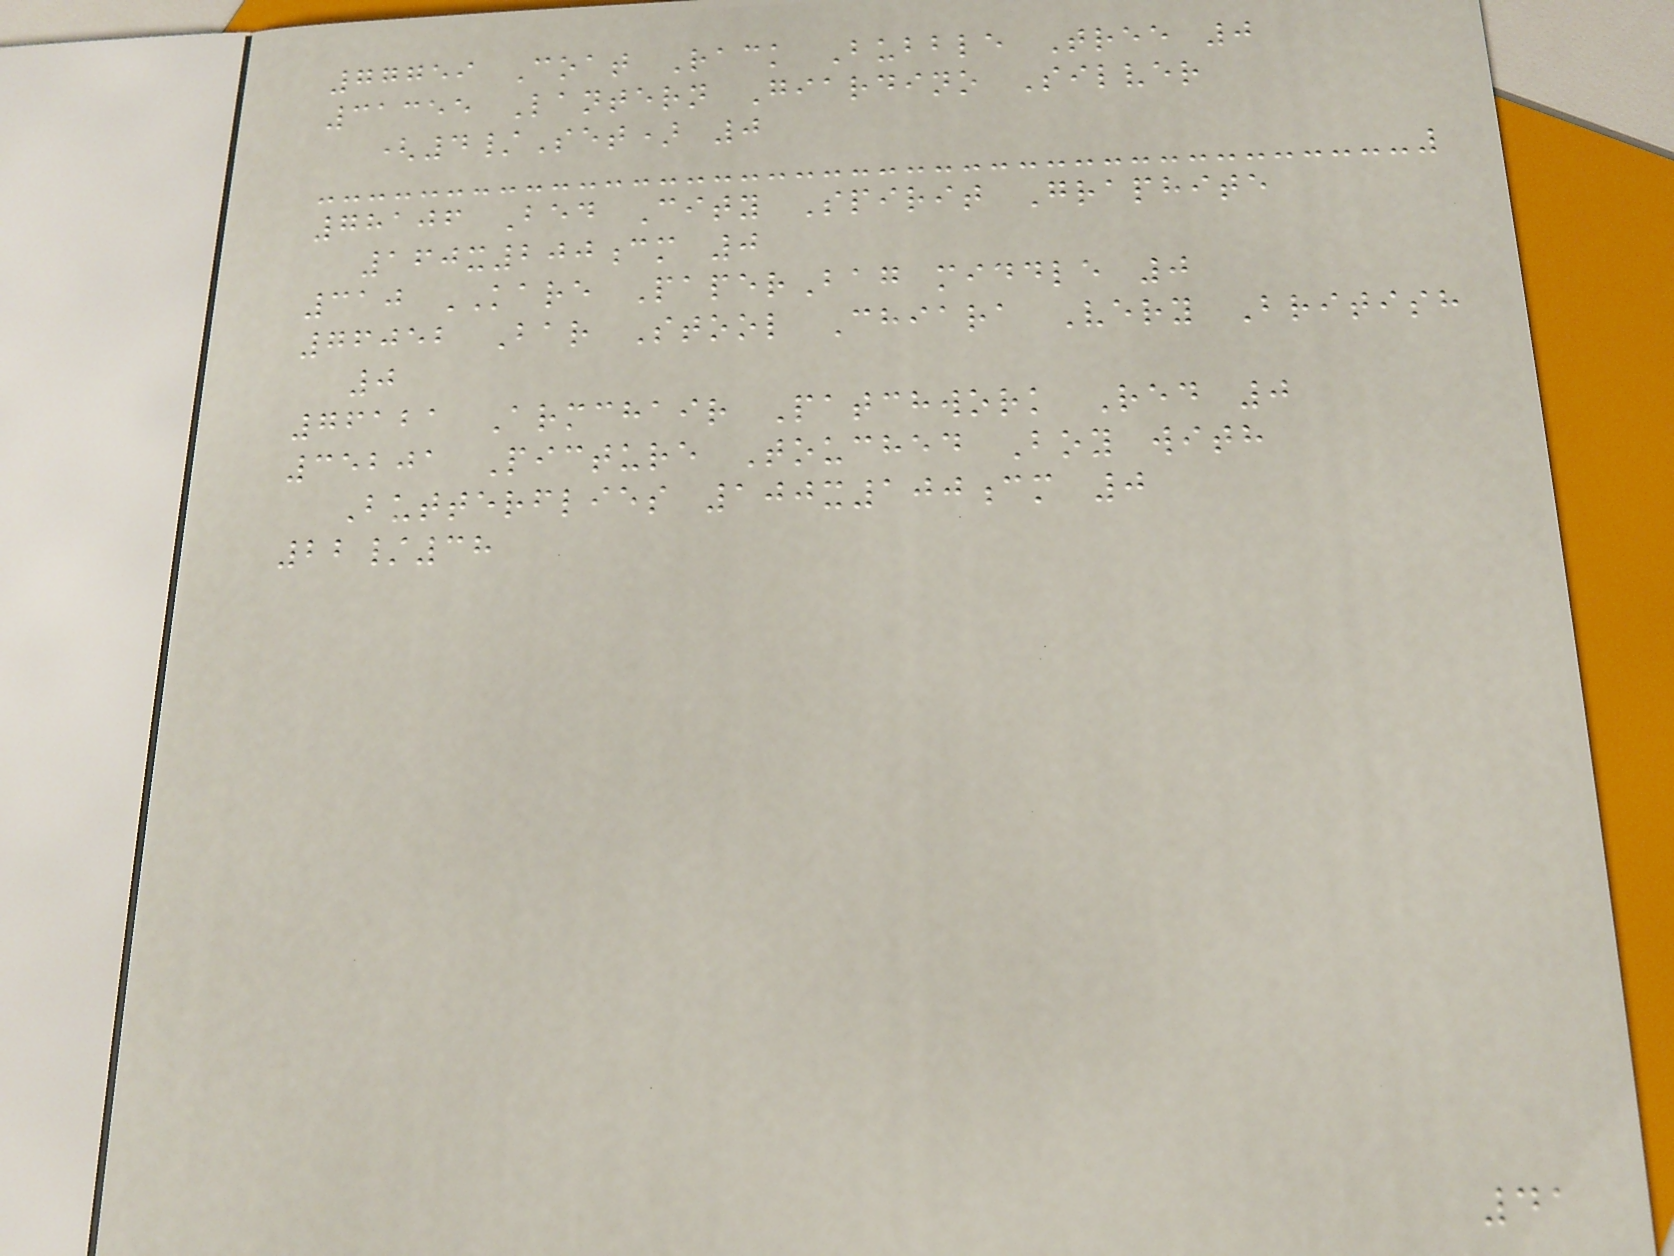77759 Coat Rack Bubble Tree 0
31355 Lantern Giardino Silver
(4/Set) 0
78106 Bed City Spirit Graphite
160x200cm 0
310 KARE PaperBag middle 0
76052 Bar Stool Chiara Very British
0
76121 Armchair Patchwork Red 0
35201 Picture Touched Boy with
Butterflies 100x100cm 0
22/38
41
